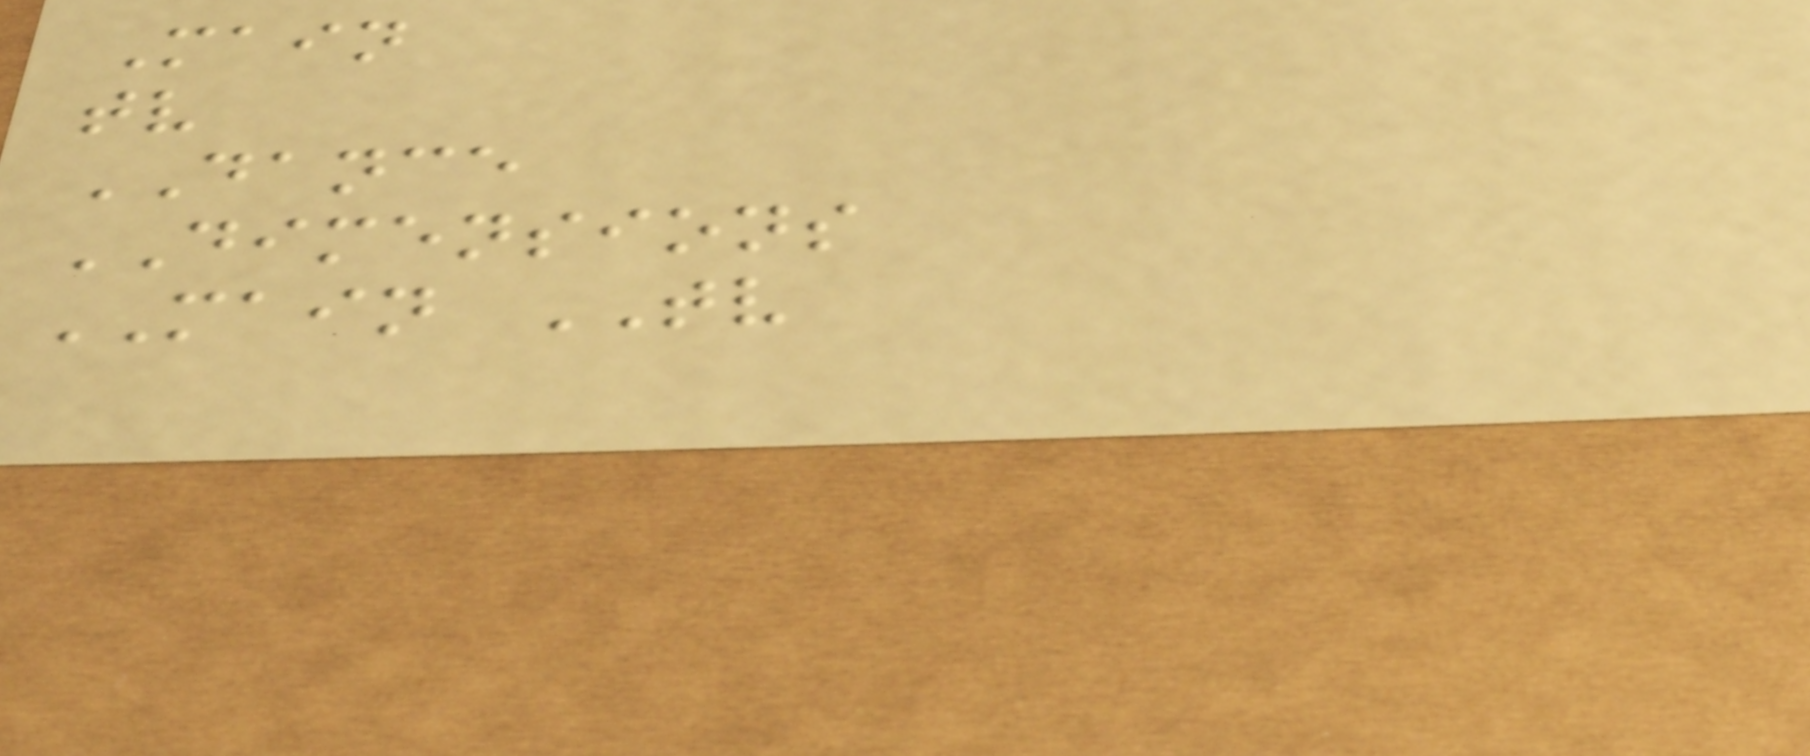Main
tv
DANCE
DIMENSIONS
MAIN TV
